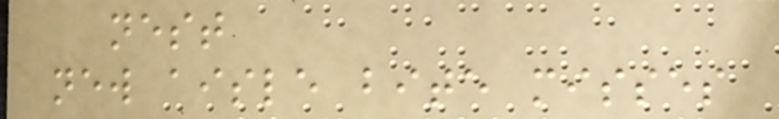nest
new aisle bite misses
